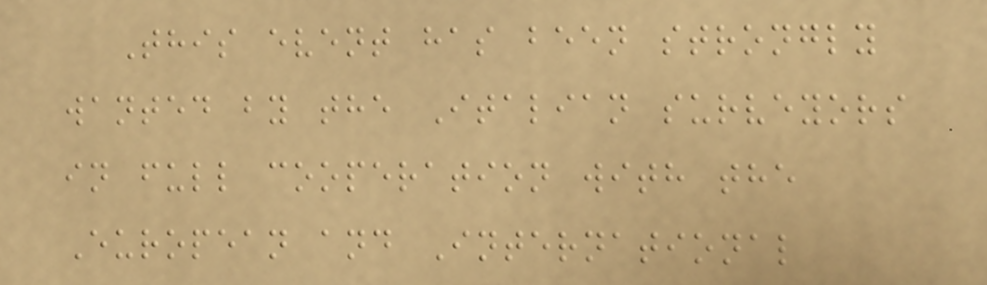This event has been strongly
wanted by the Italian surveyors
in full cooperation with the
European and International
